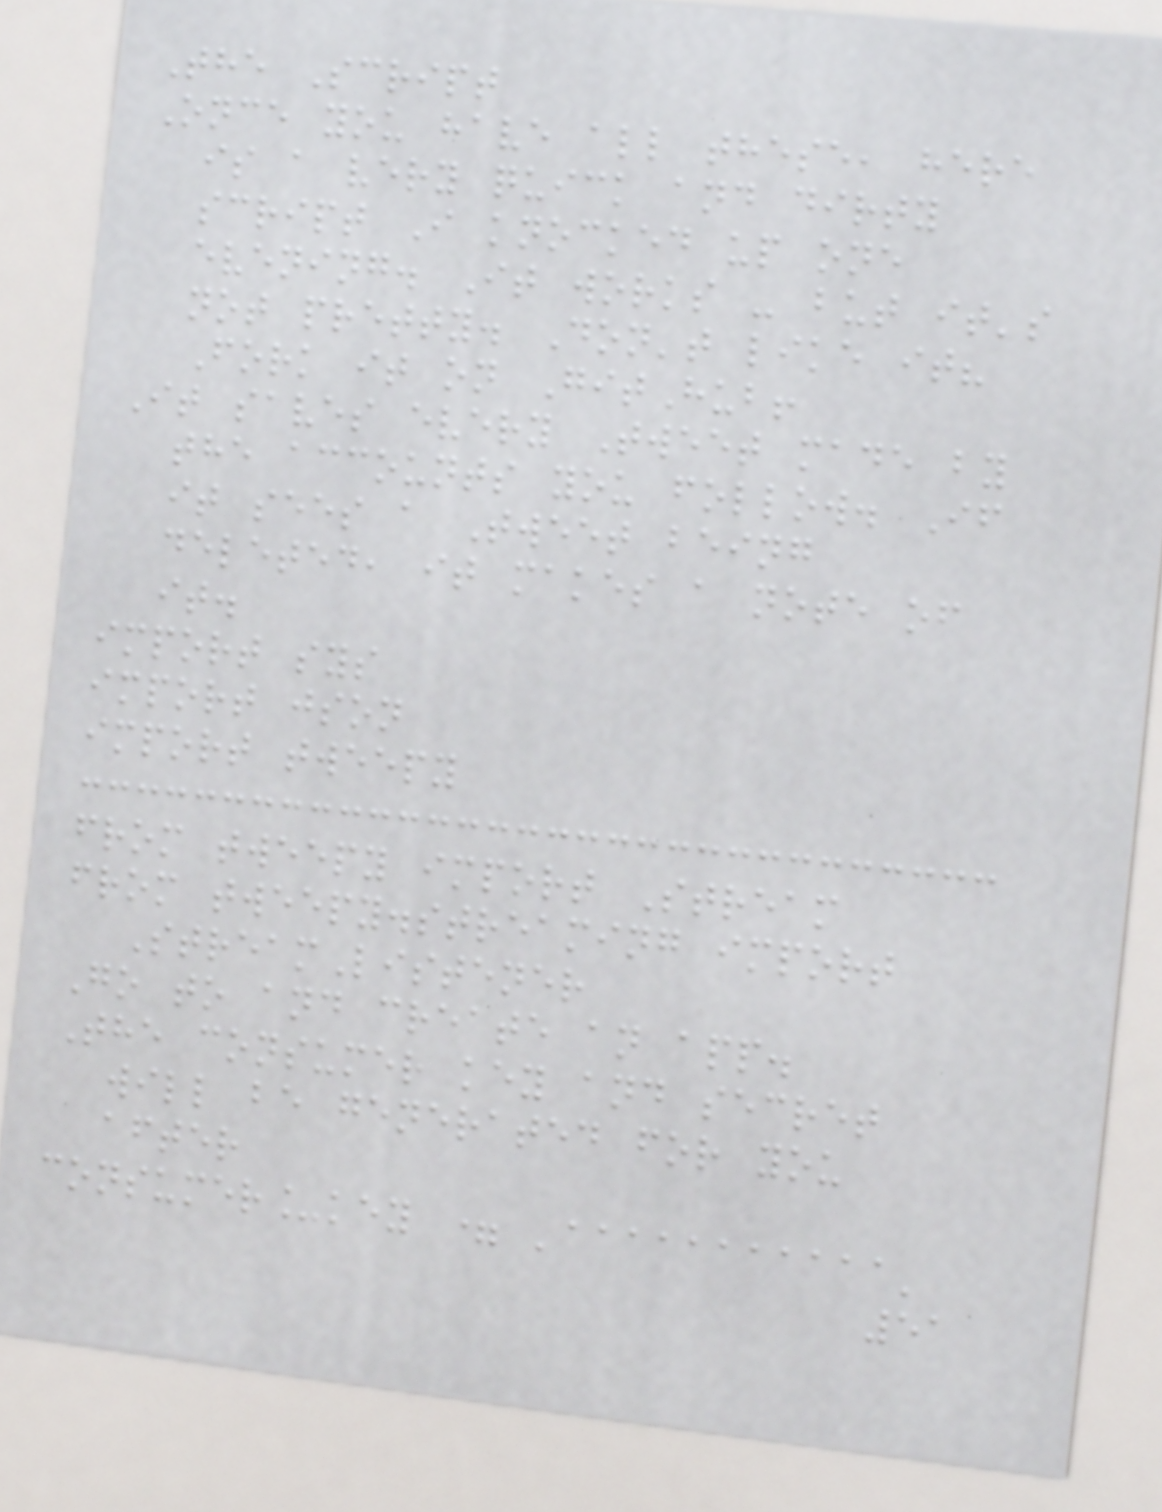The Script
Once you have all these, here
is a very quick and dirty
script I knocked up one
evening. It works - but it's
not pretty. Don't like it?
Fork it on GitHub!
It saves every Tweet made by
the accounts you follow. If
it sees a Tweet being
deleted, it makes a note of
it.
import sys
import json
import tweepy
from tweepy import Stream
from tweepy.streaming import
StreamListener
Go to and create an app.
The consumer key and secret
will be generated for you
after
consumer_key = 'aaaaaaaaaaa'
51
